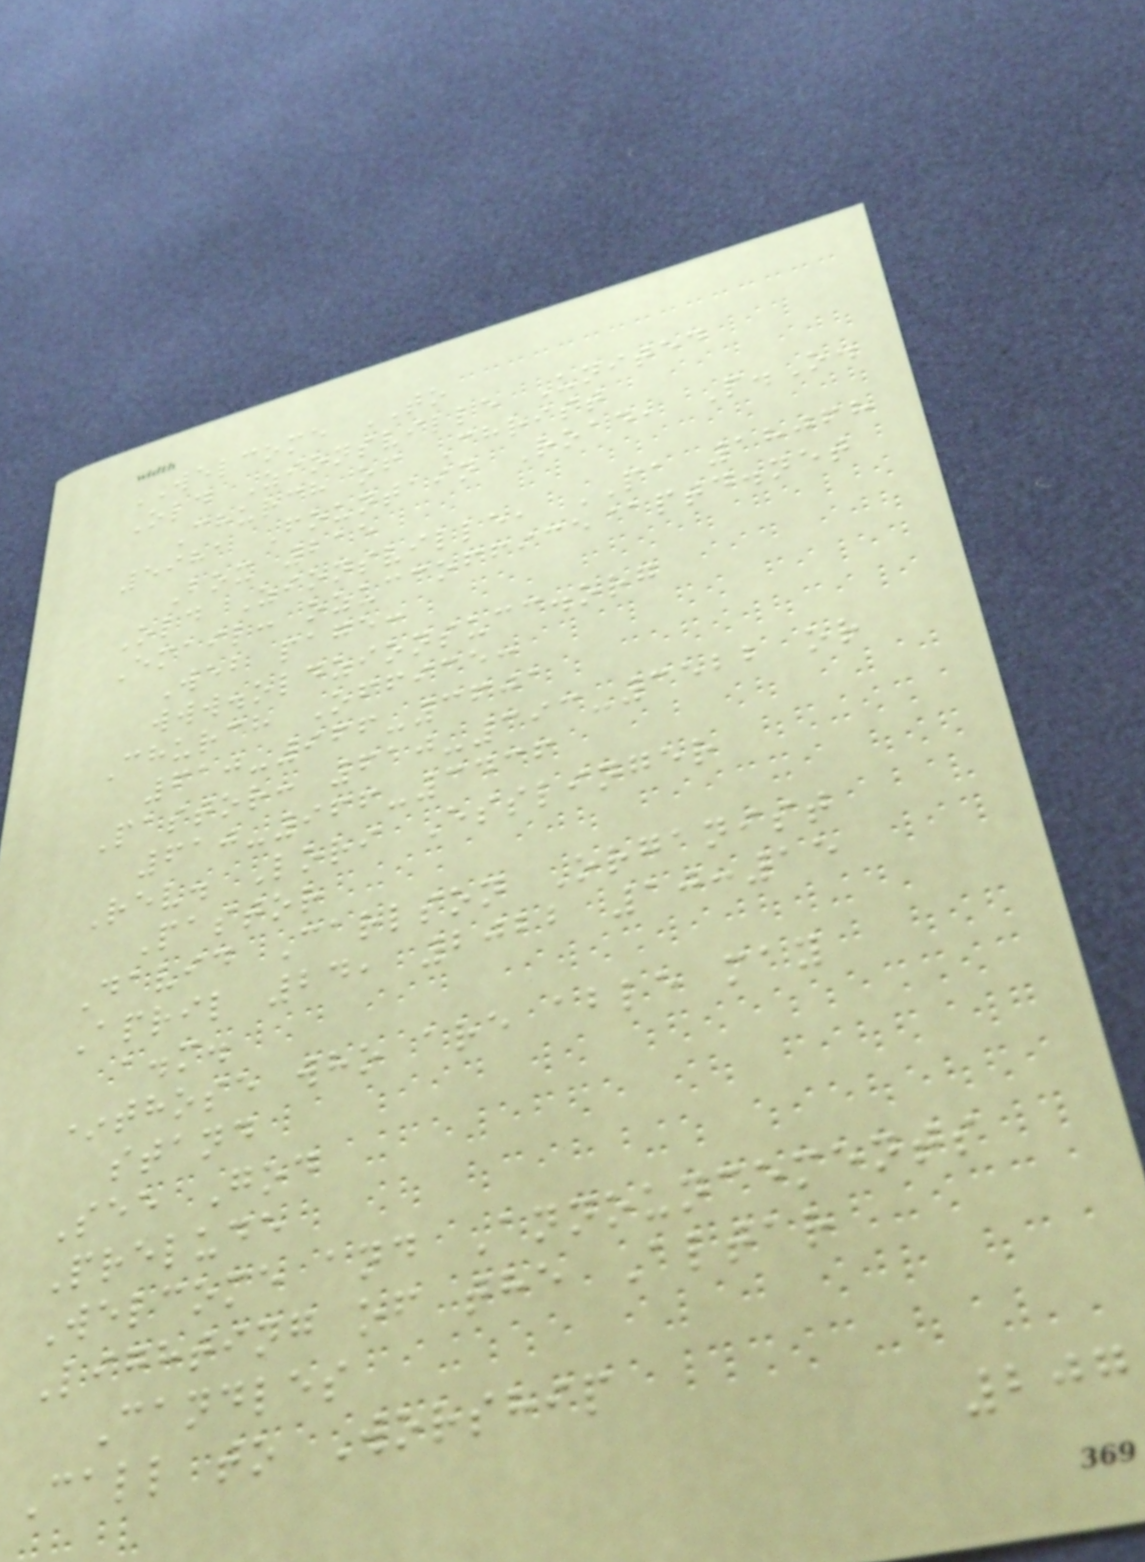WELCOME TO
Old Zionsville United
Church of Christ
5981 Fountain Road, P.O.
Box 215
Old Zionsville, PA 18068
Email: ozuccoffice@ptd.net
Web page:
www.oldzionsucc.org
Church Office:
610-966-3601
Pastor: 610-393-3522 or
610-966-3436
Rev. Lori Esslinger
Pastor
David Carlson Organist
April 24, 2022 10:15
a.m.
*those who are able may
stand
See God
Prelude
Welcome and Announcements
Lighting of the Altar
Candles
Call to Worship
207
